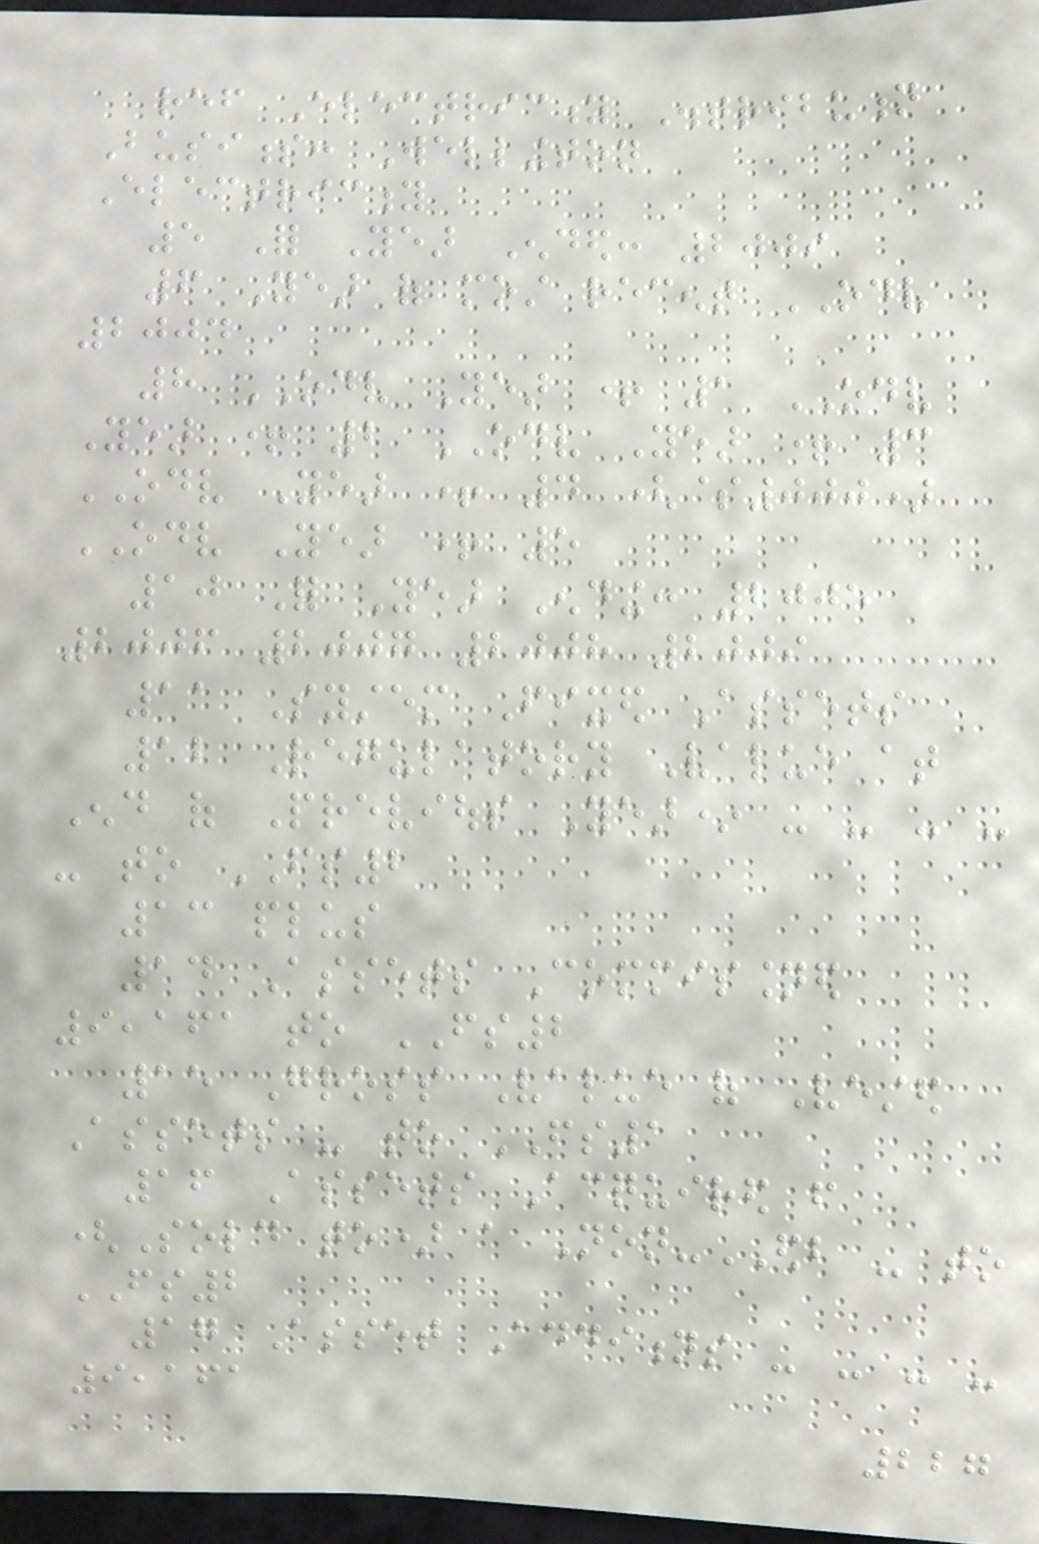ref Electricity Distribution
Business: Wellington
Electricity
5 For Year Ended: 2009
6 Year of most recent ODV
2004
8 ODV Year + 1 ODV
Year + 2 ODV Year + 3
ODV Year + 4 ($000)
ODV Year + 5
10 For Year Ending: 2005
2006 2007 2008 2009
11 System Fixed Assets
12 Regulatory Value at
End of Previous Year* - - - -
- to FS2
13 plus
14 Assets Commissioned
9,161 to FS2
15 Gross Value of Vested
Assets - to FS1
16 Assets Acquired from
(Sold to) a Non-EDB - to
FS2
17 Asset Additions - - - -
9,161
227
